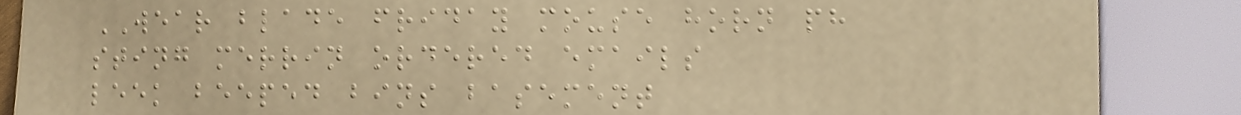WEAR blade friday mouse horn ph
sting merrin ordered emails
leek beeped bins basement
